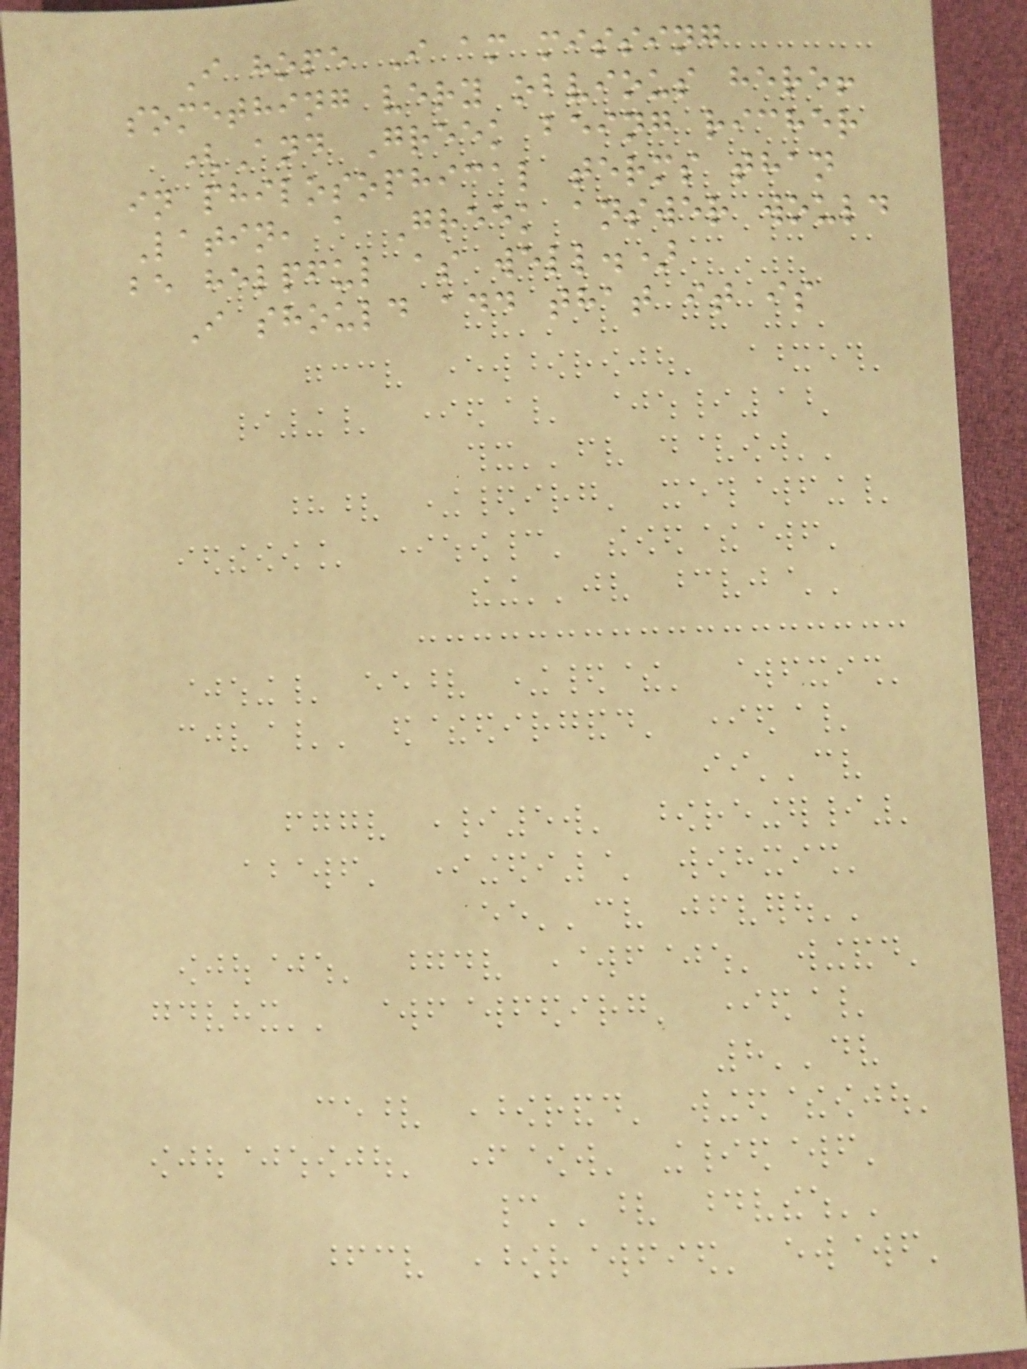I hope I am missing
something very obvious here!
(And Greek being richer
in philosophical terms than
Latin, a Greek answer would
be helpful as well.)
I should add that it is
